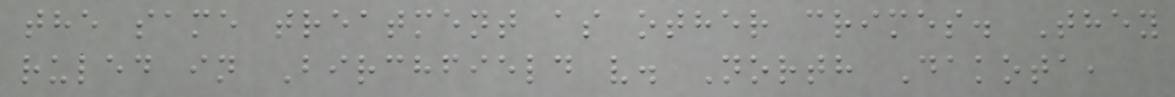the same treatment as other crimes. They
ruled in Birchfield v. North Dakota,
